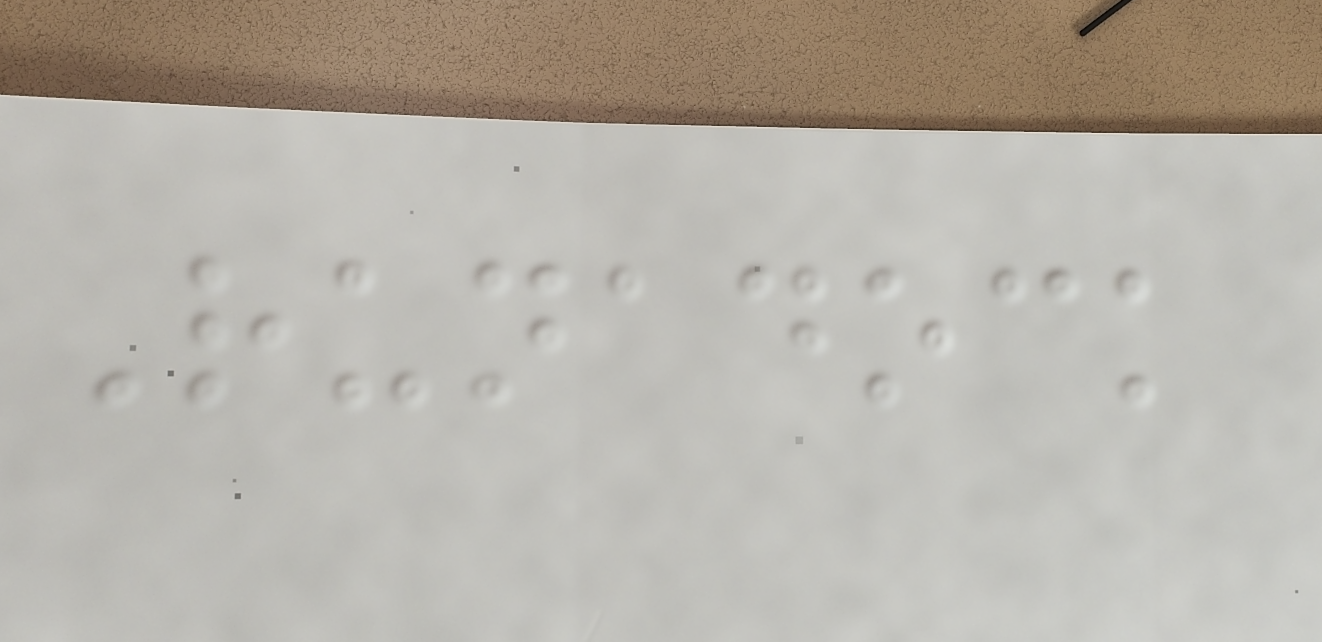Runadock
